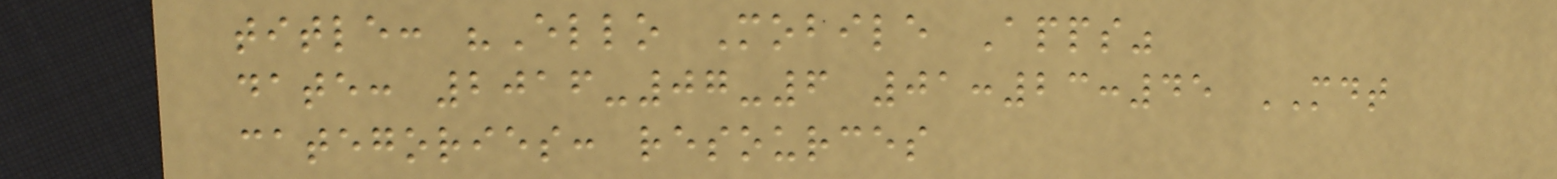title: "Ello Mobile Apps"
date: 2016-07-6 01:23:45 MDT
categories: resources
